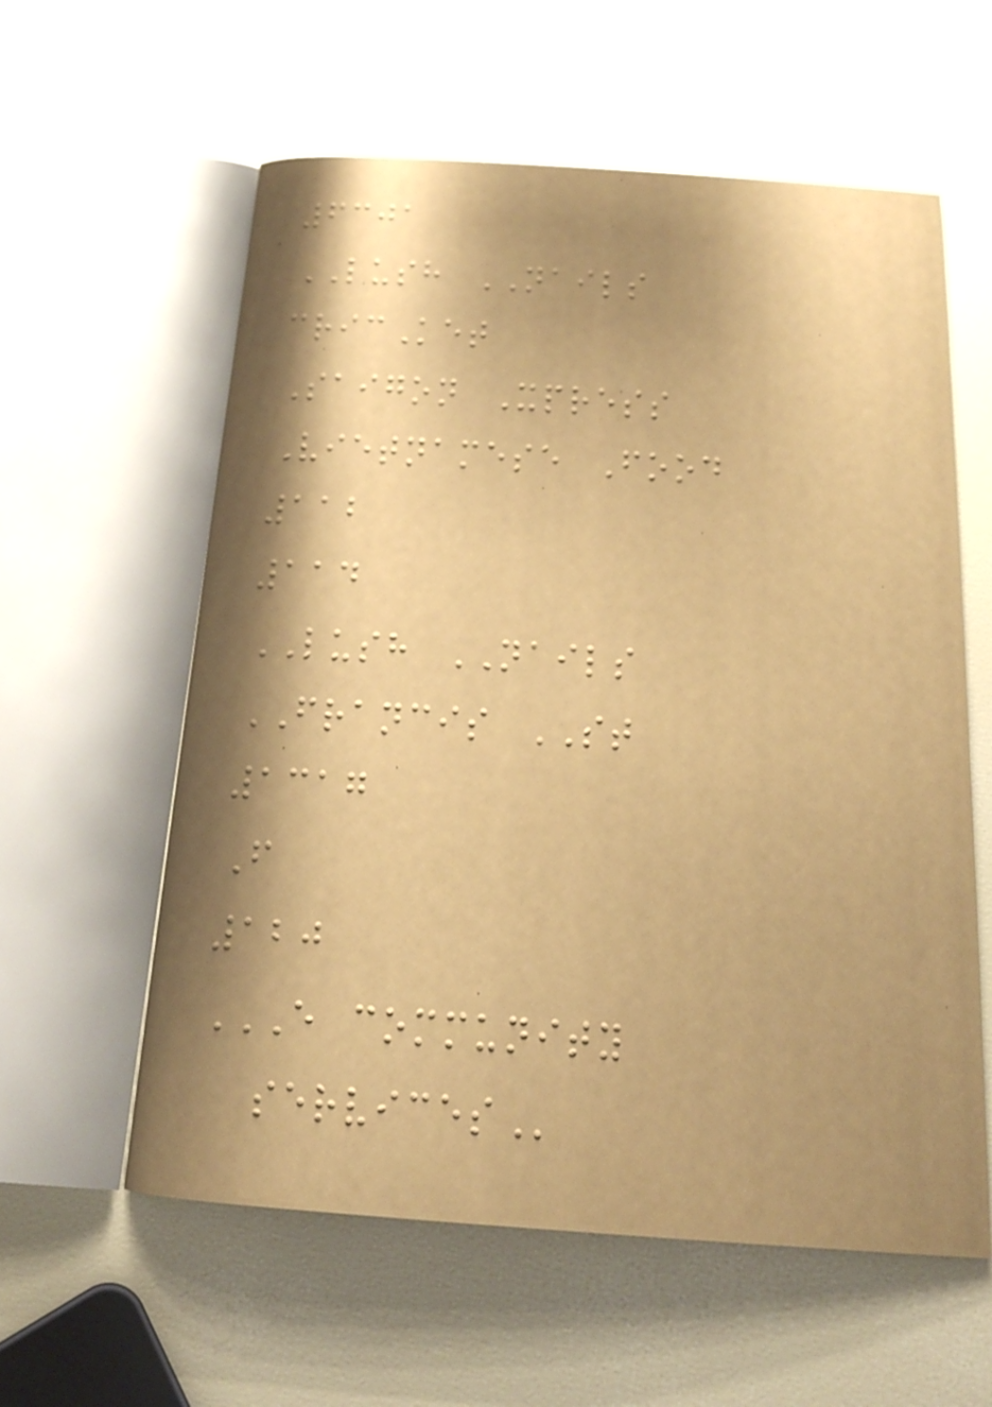6301
LUSH NAILS
cricKet
Saigon Xpress
Vietnamese Food
112
114
LUSH NAILS
FRANCIS ST
1317
F
120
E COMMUNITY
SERVICES
